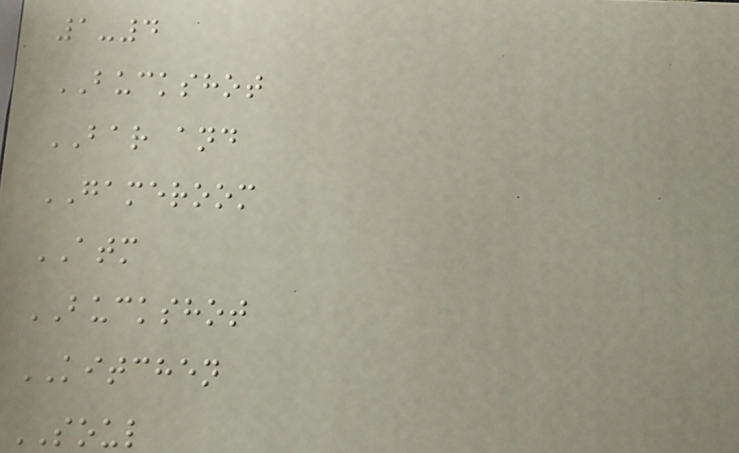1-4
BUCKSHOT
BAR and
GAMEROOM
ATM
BUCKSHOT
KITCHEN
SOUL
